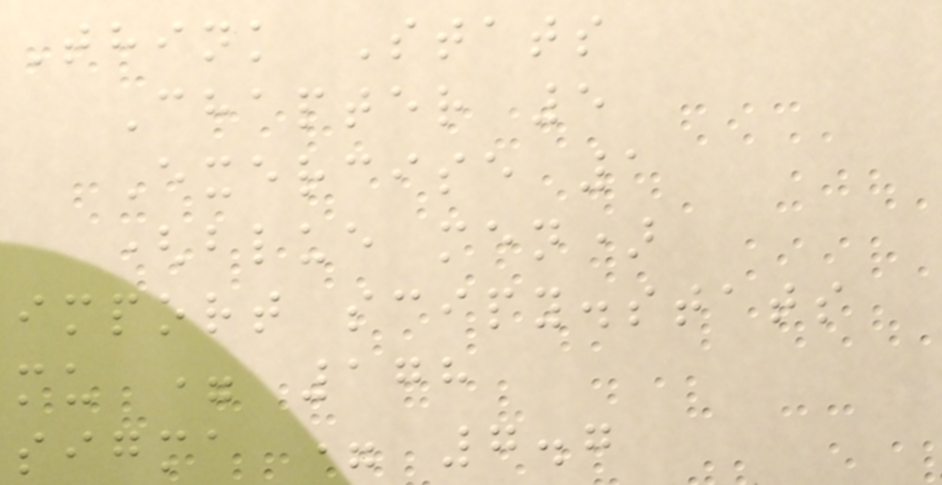Think Stats
Chapter 5
Exercise 1
(blue men)
import scipy.stats
mu = 178
sigma = 7.7
